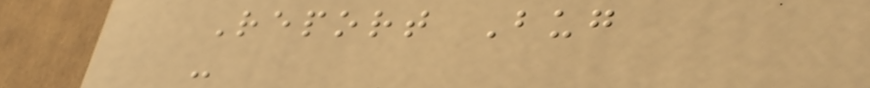Report Bug
-
